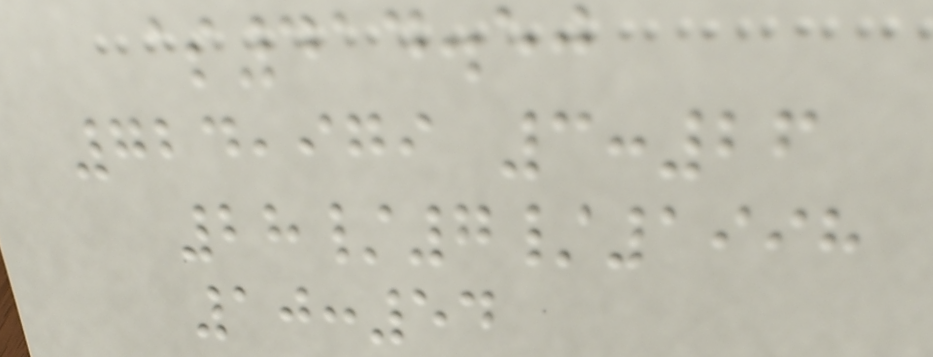$414.50
724,979 3:26
28/7/1998
10:54
